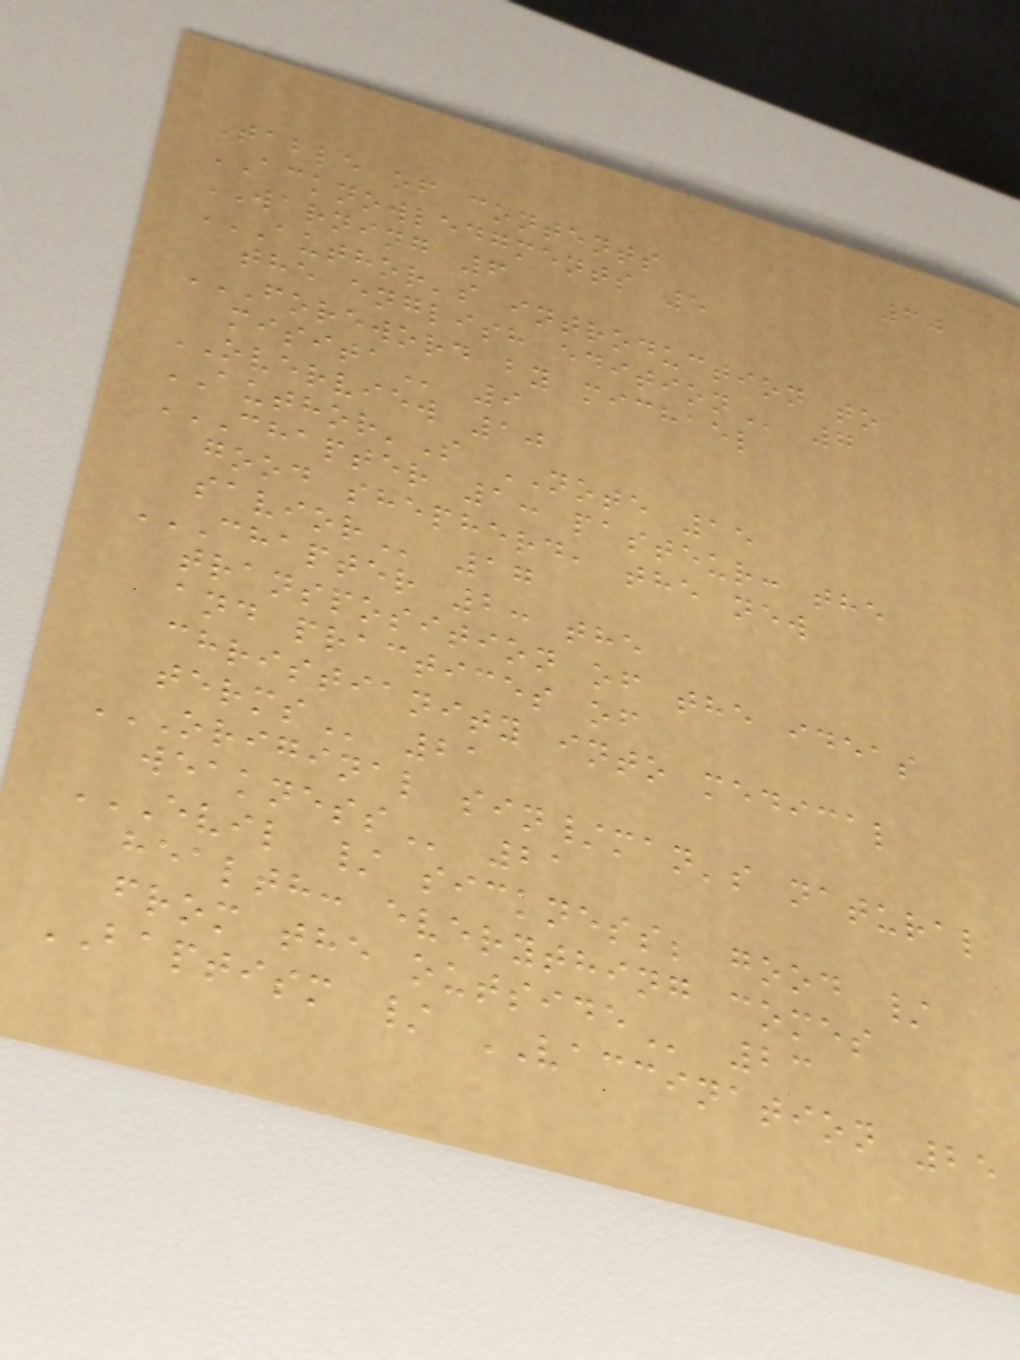60
Table of contents
ACKNOWLEDGMENTS 5
WARNING 6
AUTHOR'S INTRODUCTION TO
THE ENGLISH EDITION 7
FOREWORD BY MICHAEL
MISITA 9
OVERVIEW 10
AUTHOR'S NOTE 15
CHAPTER 1: PASTEUR: THE
GOOD SHEPHERD, THE NEW
SAVIOR 17
CHAPTER 2: THE
TRANSPOSITION OF THE IDEAS
AND PRACTICES OF
CHRISTIANITY INTO MEDICAL
TERMS 21
ORIGINAL SIN/MAN'S NATURAL
WEAKNESS 21
EVIL / SICKNESS; GOOD /
HEALTH: EVERYTHING COMES
FROM THE OUTSIDE 23
BAPTISM / VACCINATION 25
